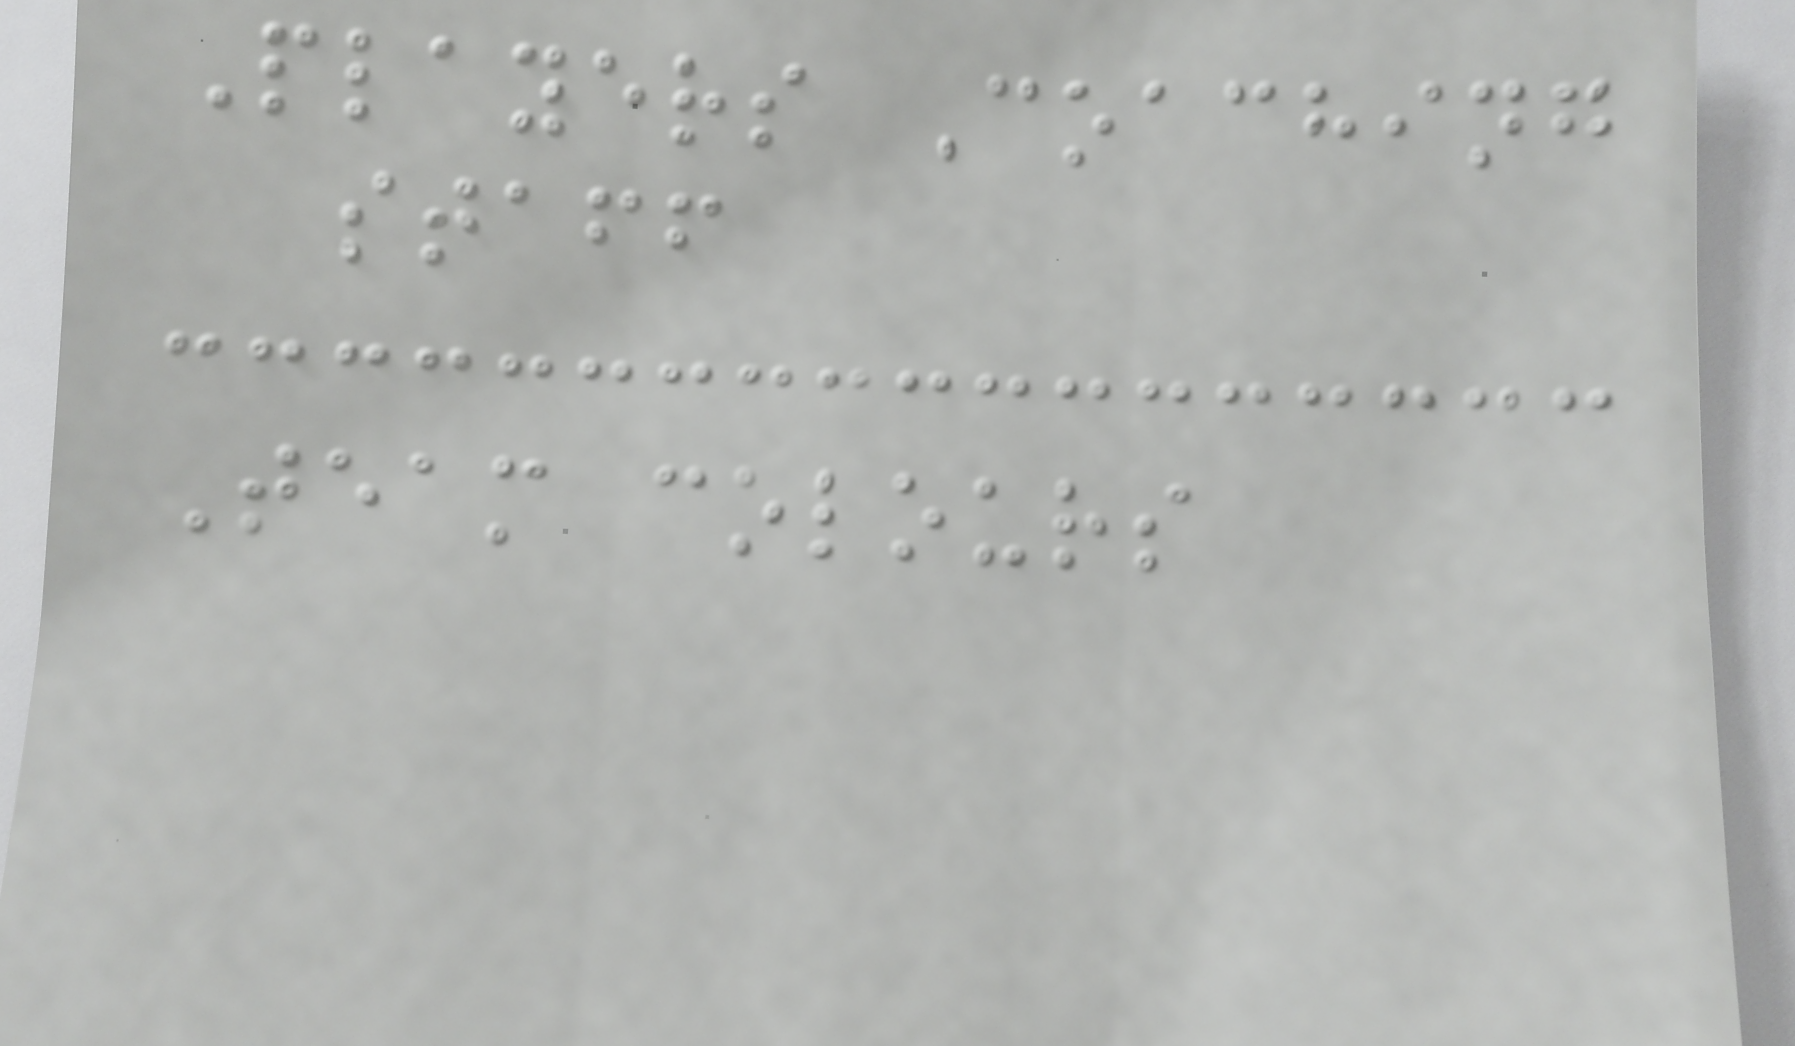Players Coaching
staff
Team colours
